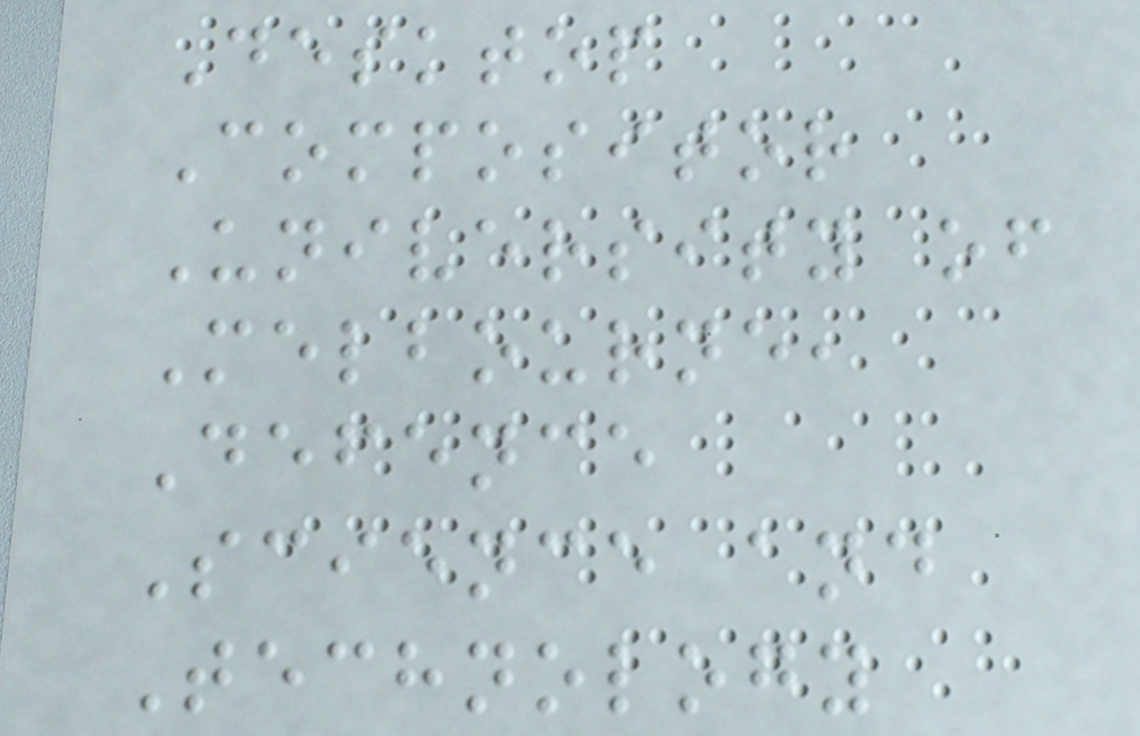Desktop
Compositor
University of
Melbourne,
Defence
Science and
Technology
